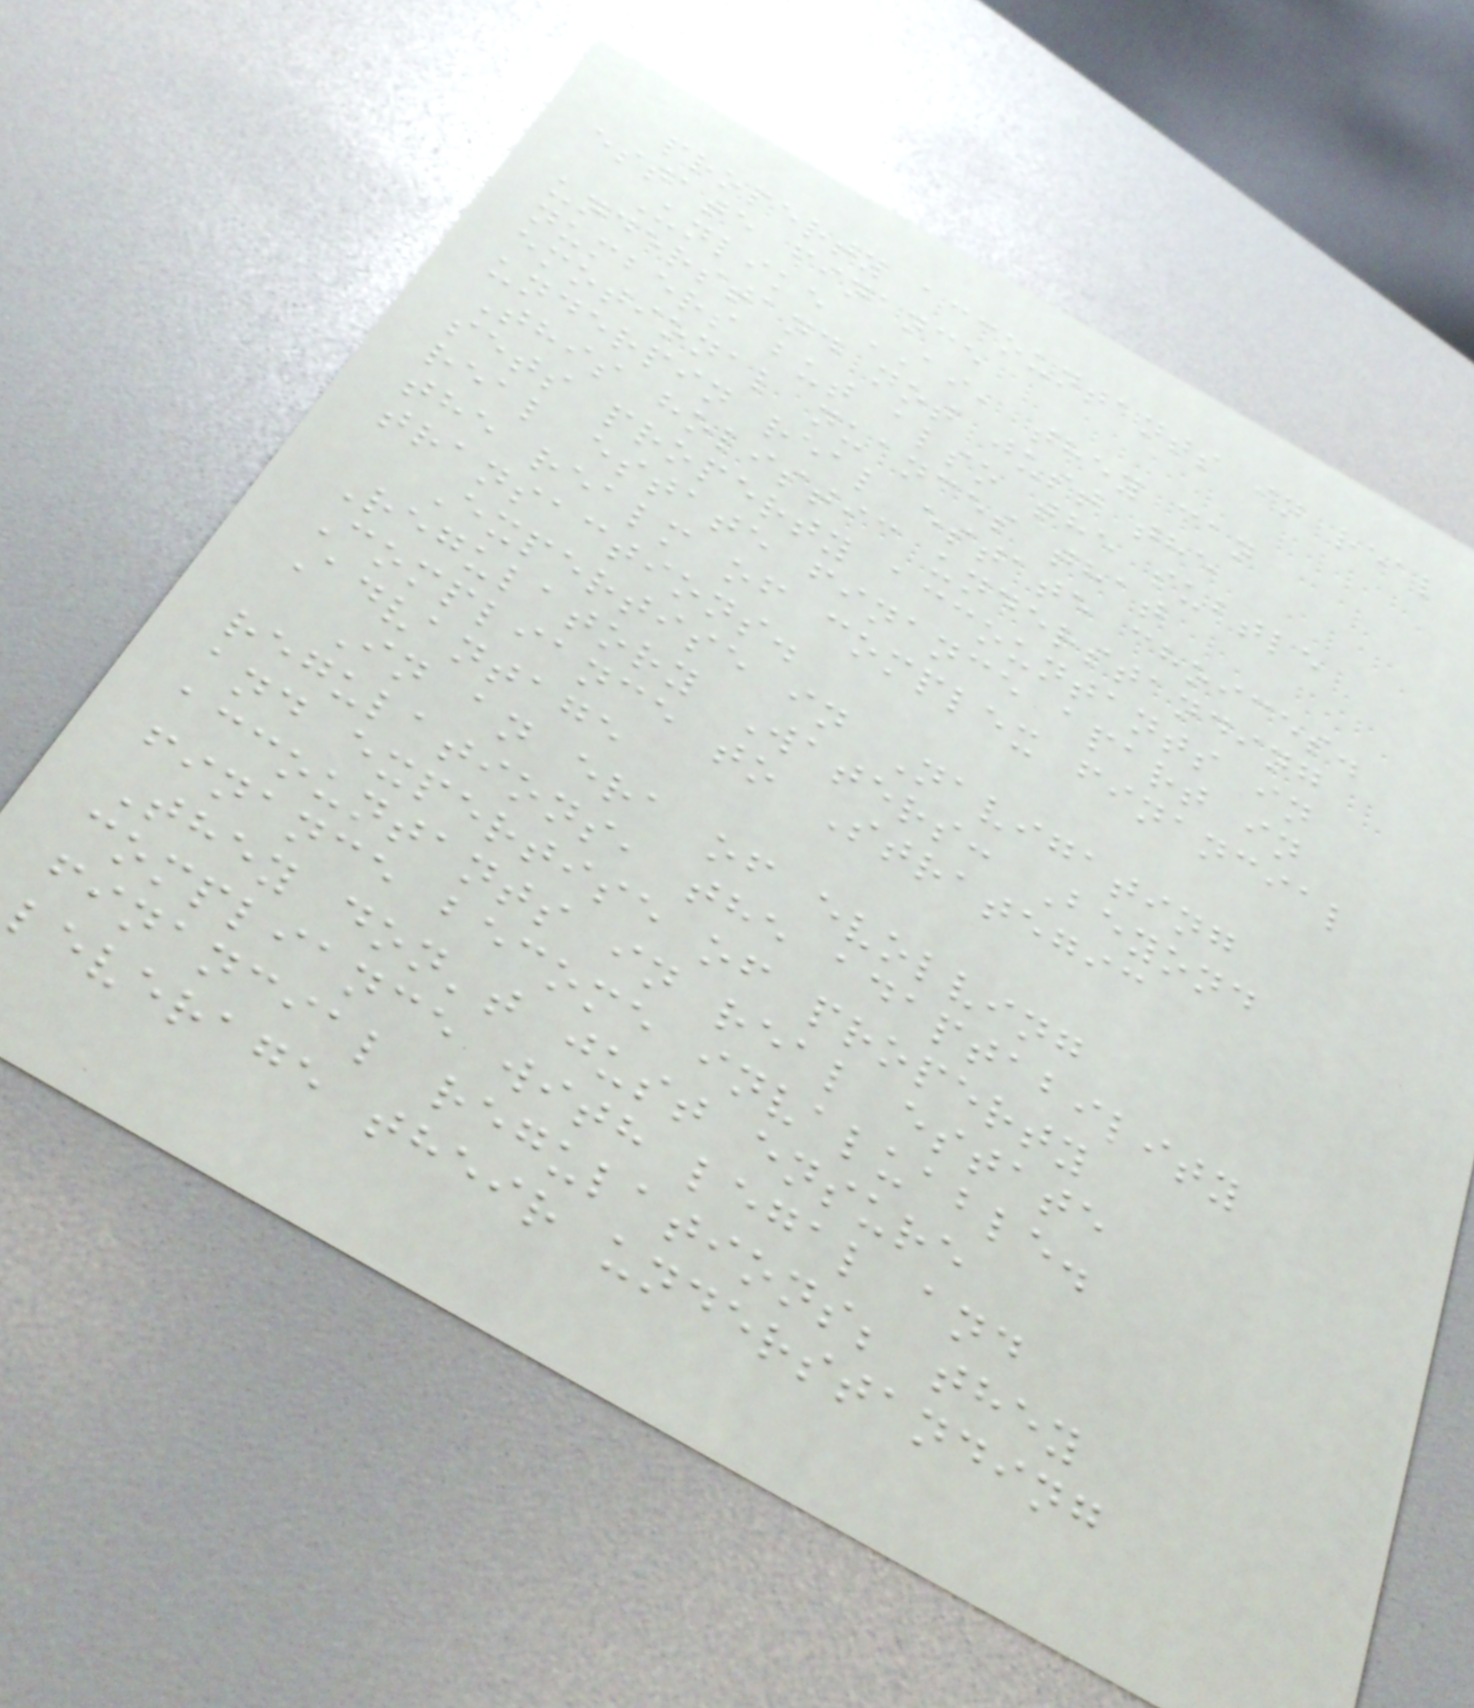property accountants in real
estate finance
Unlike AI, they can
understand not just the
numbers but also the subtle
emotional nuances that
underpin real estate choices.
This holistic understanding
sets property accountants in
real estate finance apart in
the realm of complex financial
transactions.
Expertise in Navigating
Regulatory Waters: Beyond
Compliance to Strategic
Advantage
In an era of evolving
regulations, the adaptability
and expertise of property
accountants in real estate
finance become invaluable.
They don't just ensure
compliance with legal and
financial regulations; they
leverage their understanding
